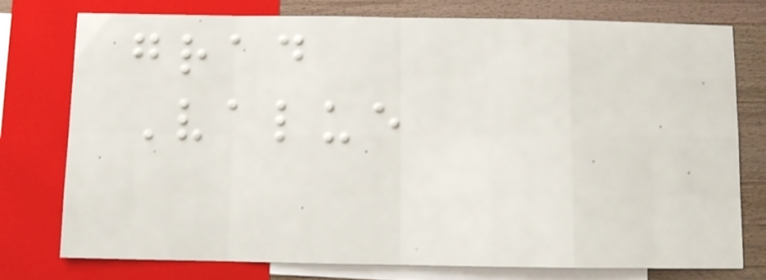grad
Value
